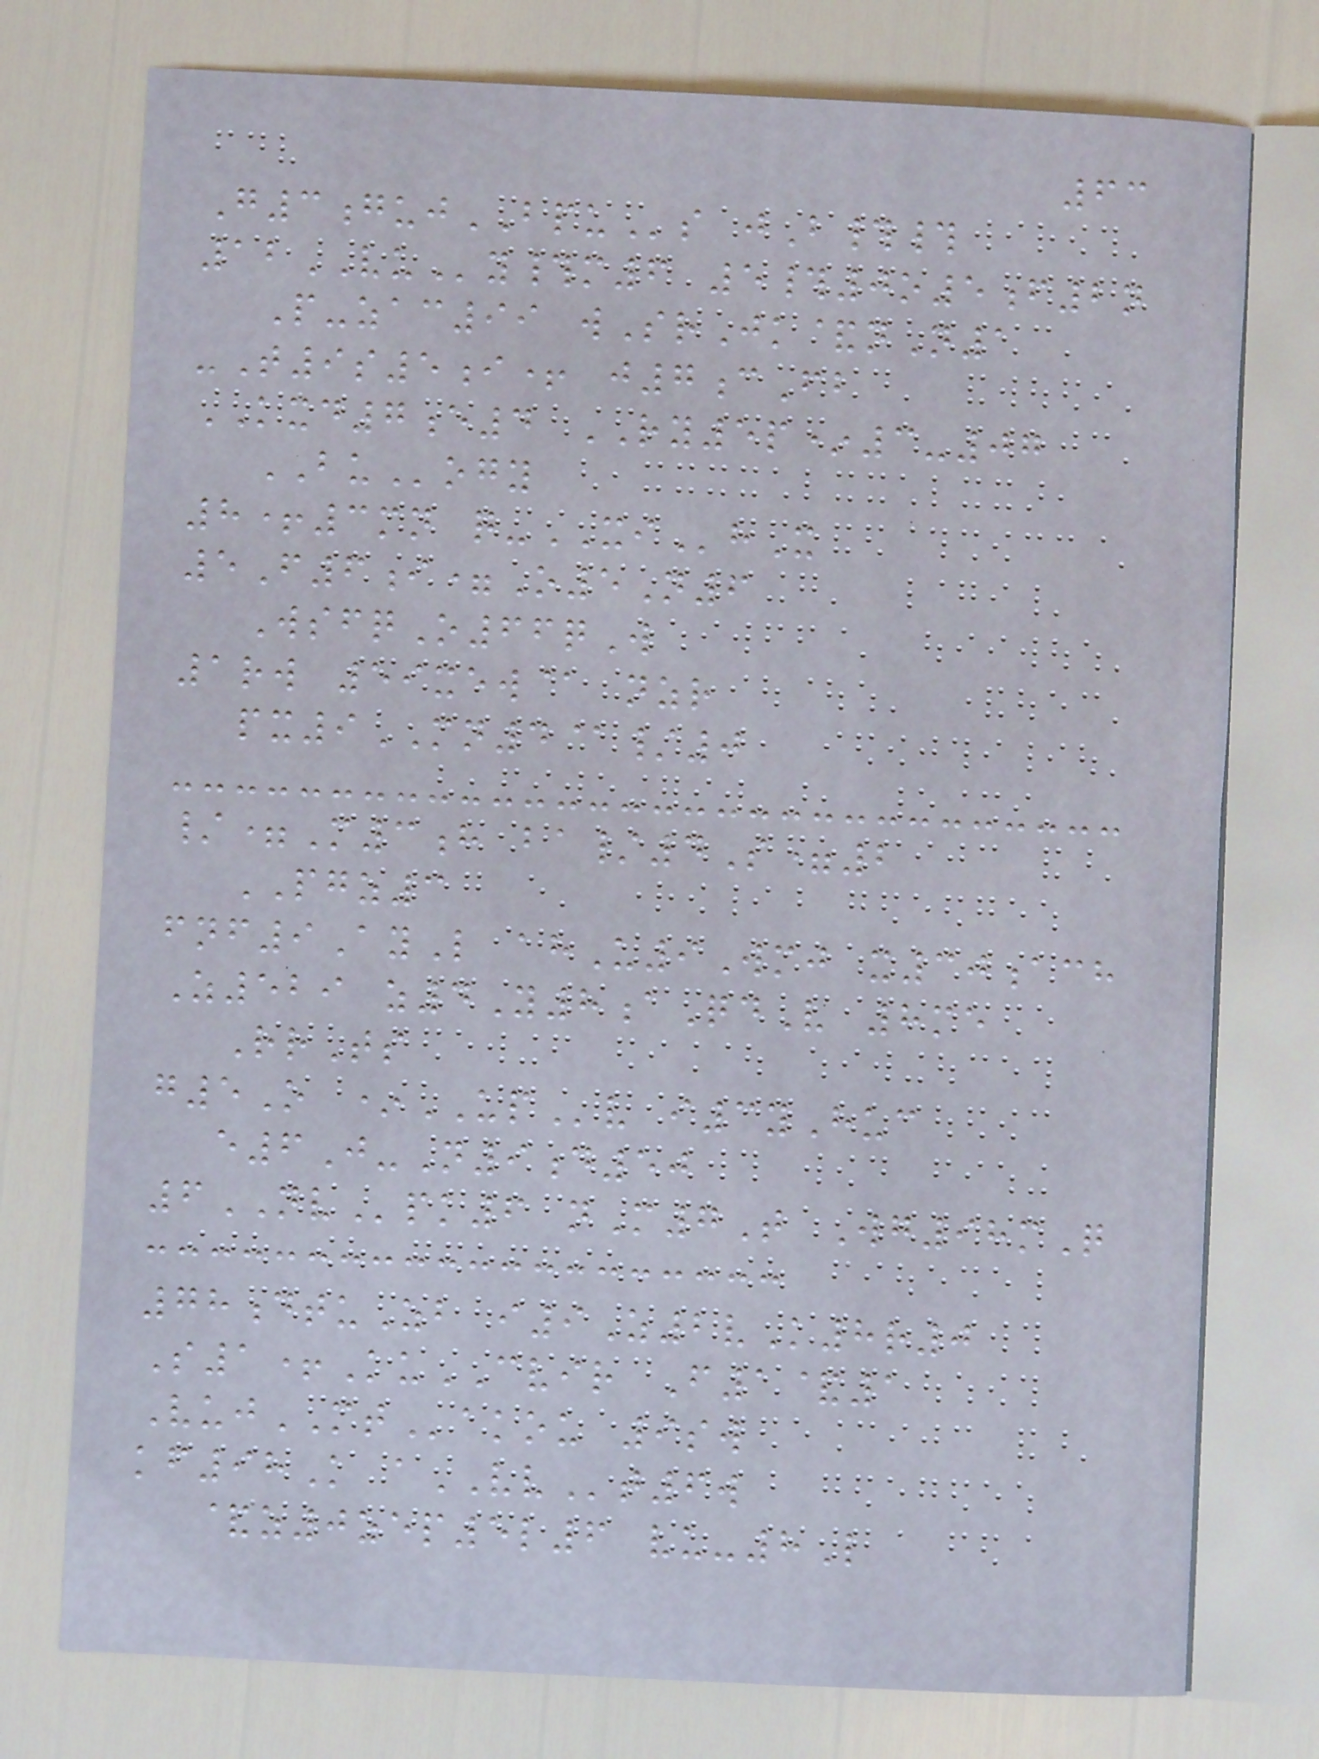63
G3gujBPUs jB##
12VUy#m6 5#0o5f2n
P-zac99 wSrJk&nN1
-T9s5i+ j7cFb
KXD7e4 RY5p*3-07
BUogy
8+3mn q-XIhX
5F6i=O5N6
WsfqO66qW
1rw 59xew@ nzr
px9MN4@/0
/=M3h ba/4S=2
PGZ3
fnf9AyL ahU9Wmj x30ach
Z529 z4Y8aQdV 8me
RrTs
g5O *UPv i3yHuc
e6J-N9d50
6NVpk6 nM7T Wg98mQ
78dtuZb i9Z2vK8r0
S1+KuCVIR F1&1
VujMTakou 9sw
kf98K aVVt6w
&z0zep5l6 vu-8L
